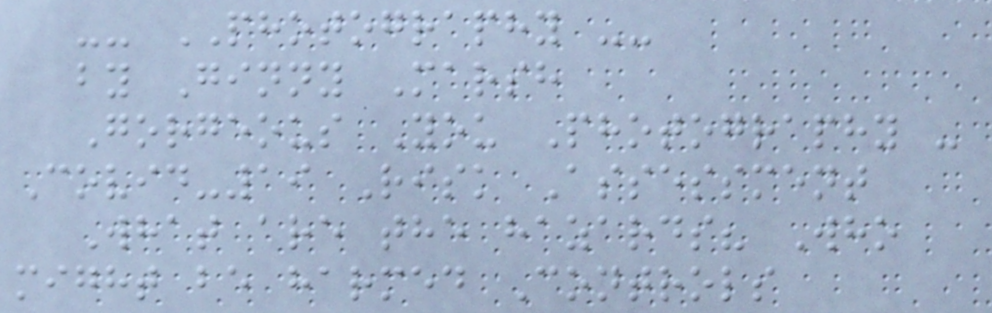-- PHOTOGRAPHY --
by Ginny Marsh
Gorgeous You Photography -
Covid-19 Risk Assessment
What are the hazards? Who
might be harmed Controls
